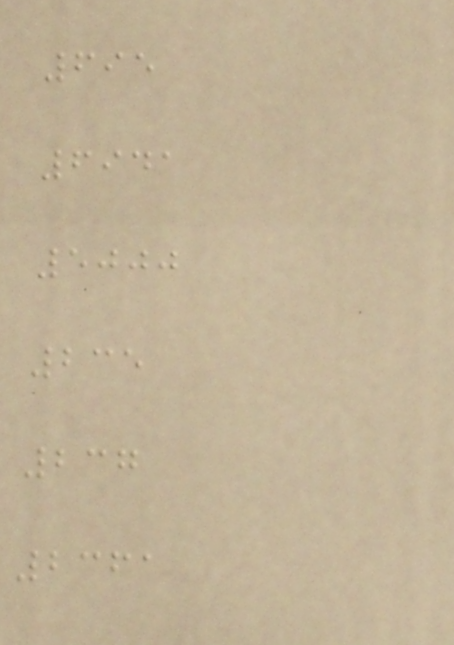695
6941
5000
235
237
2361
